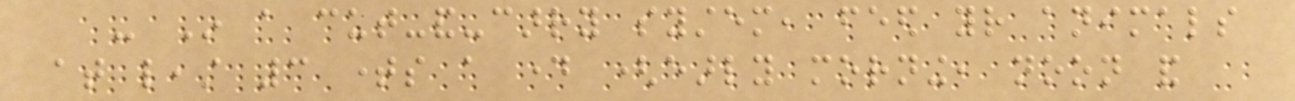- In a cut-and-carry system, feed your animals
at least 3 times a day (early morning, noon and
